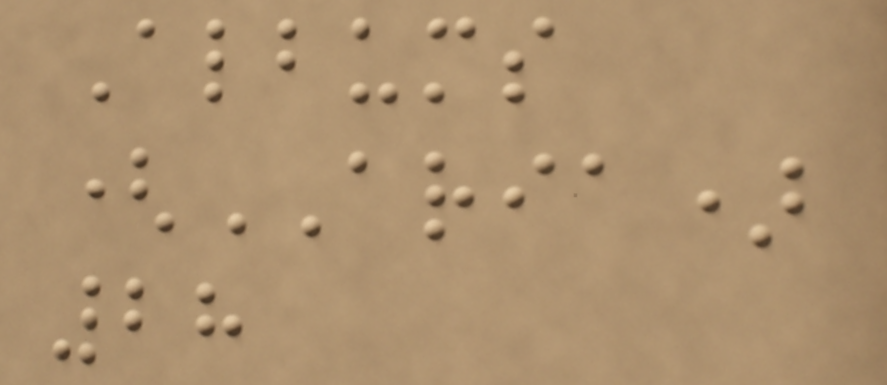Albums
(ARIA)
28
